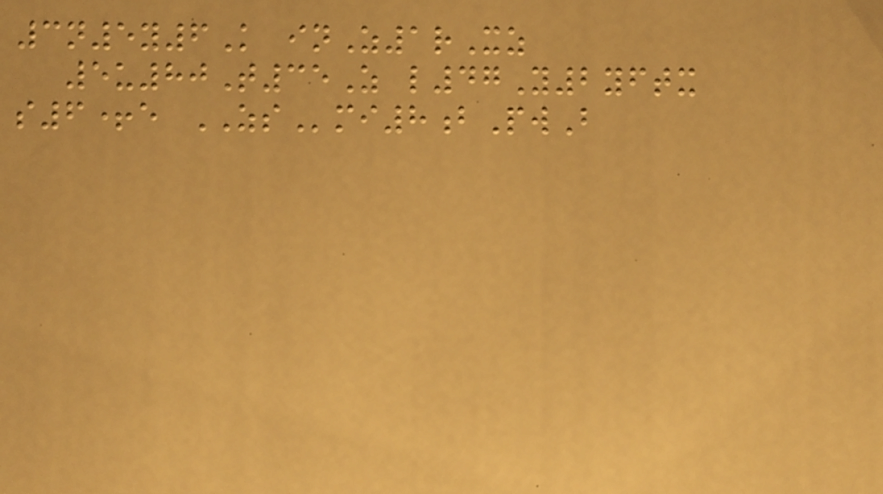3n5y6K inZ1rXz
5u80T35Z l47Y2yftx
s6+e ZSmi8bPwB
